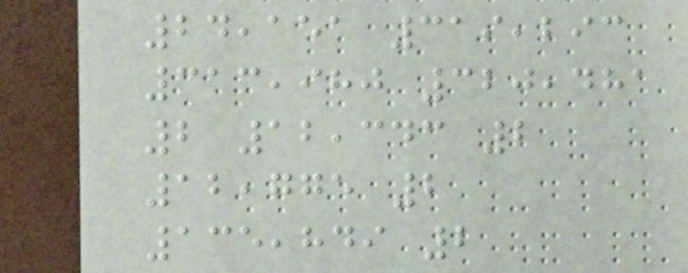24,151 319,293
313,980 320,481
2 12,343 2
12,775 2
135,849 2
